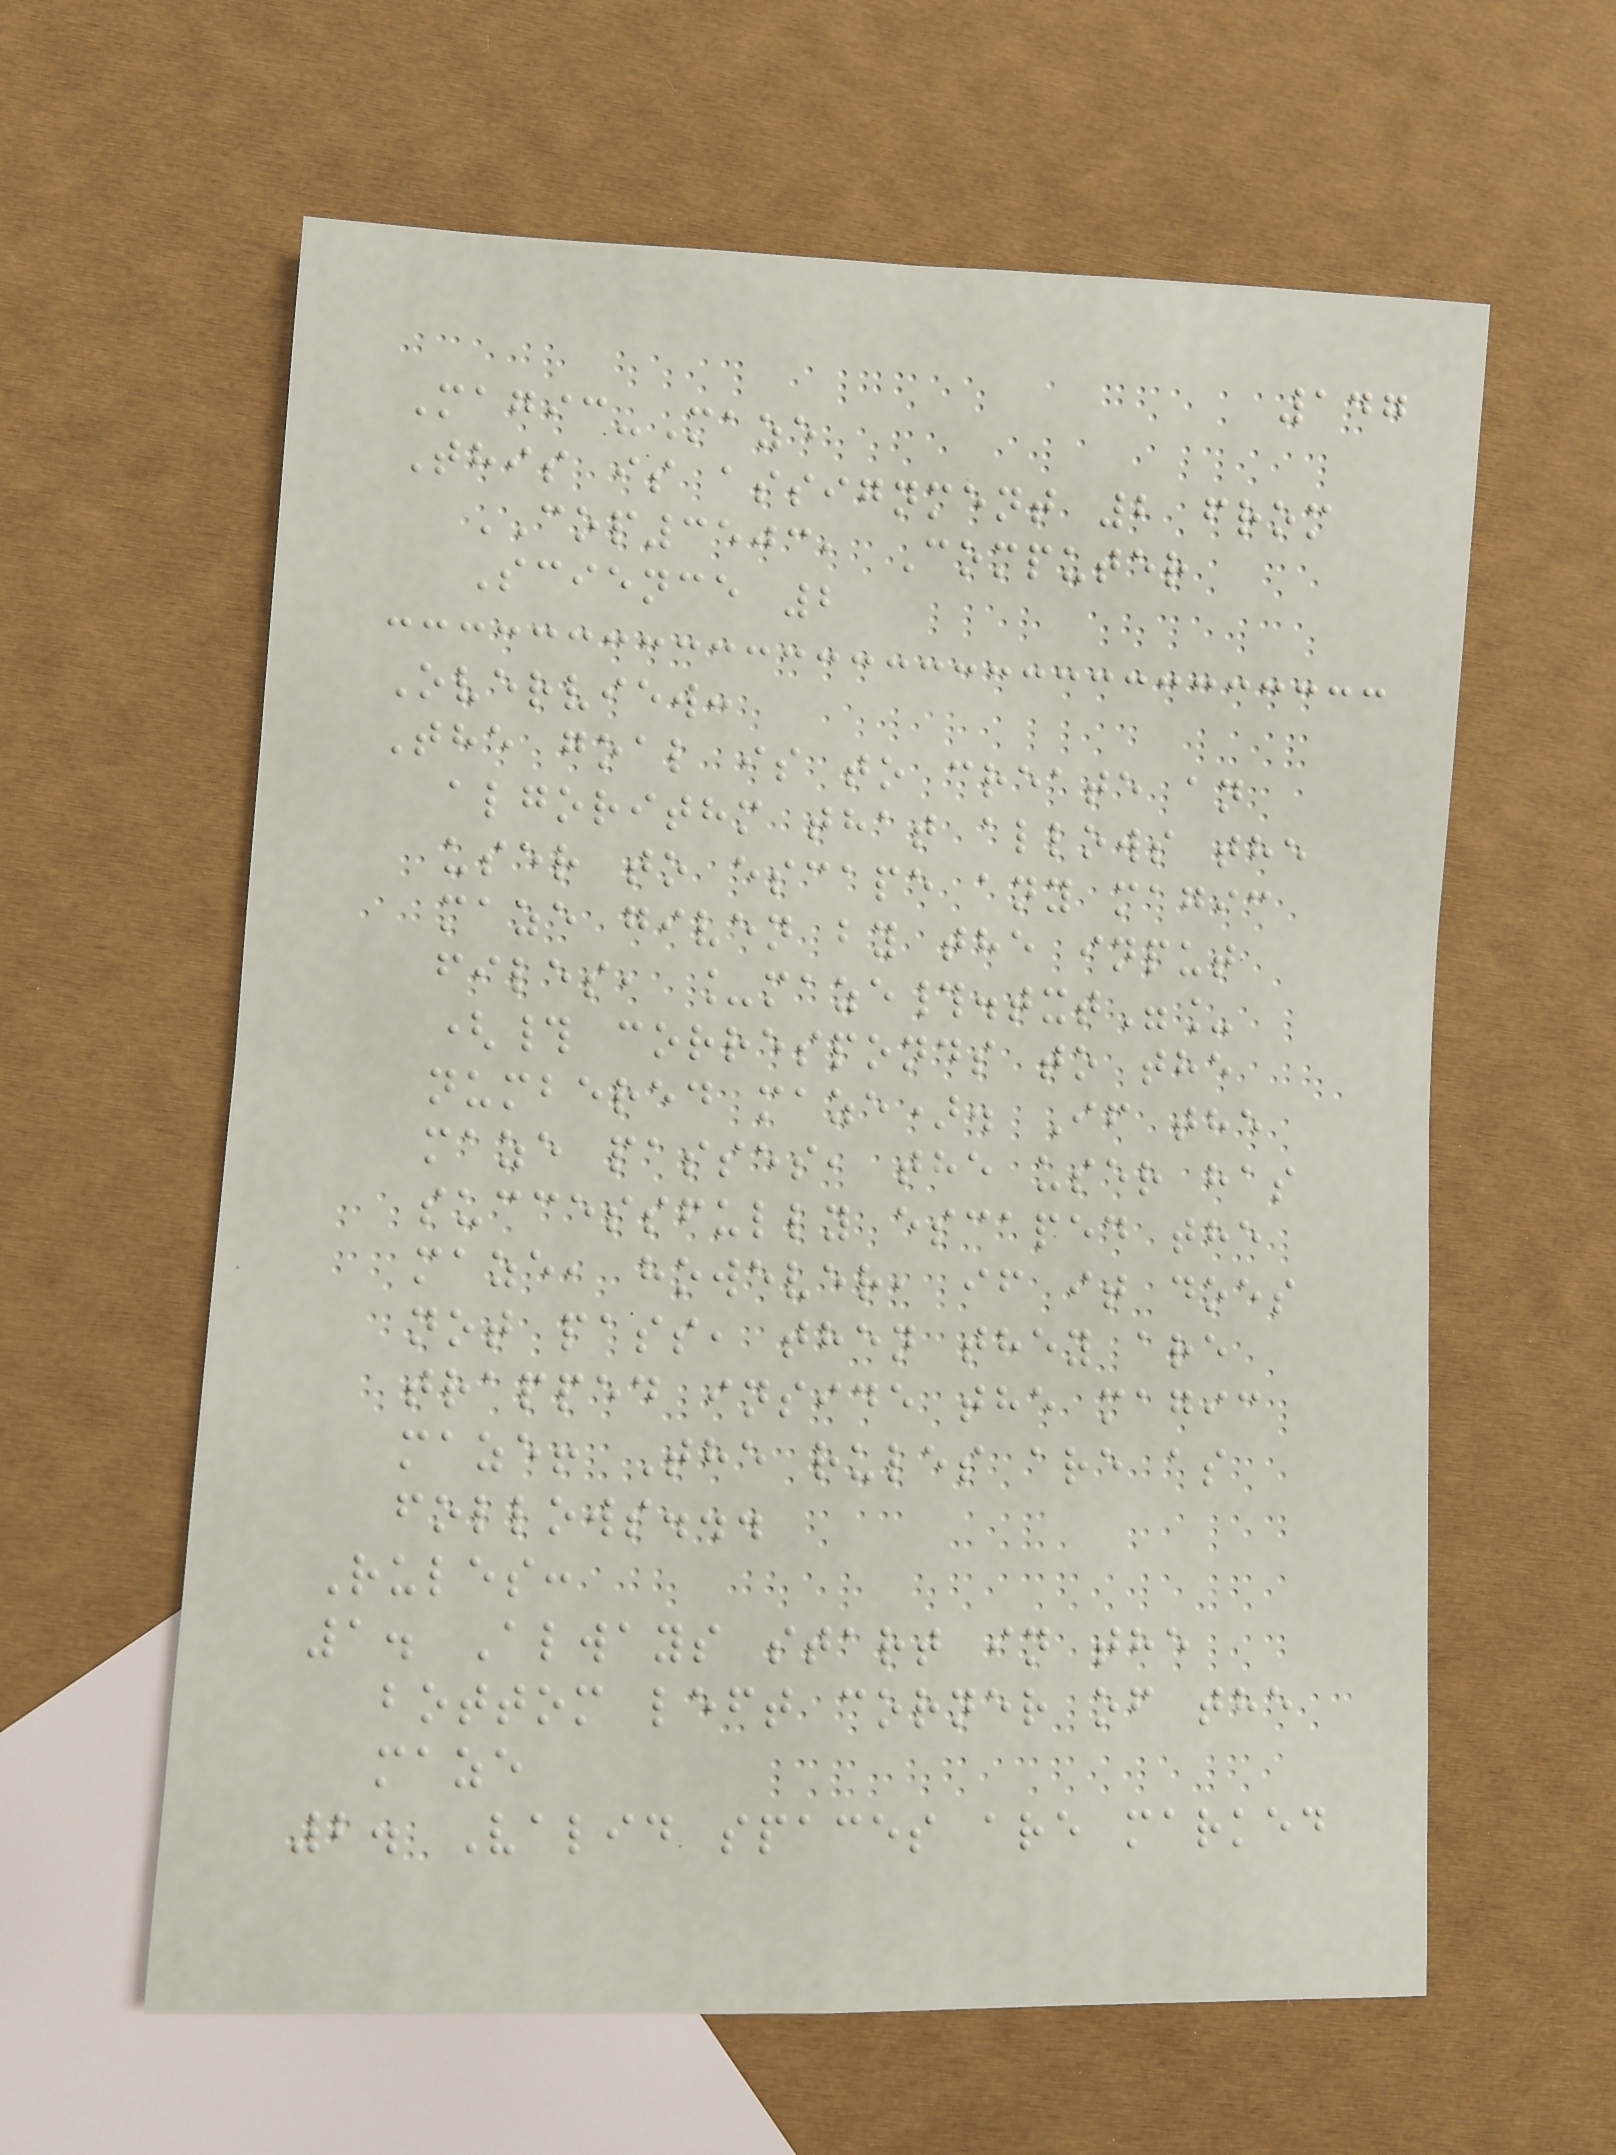147
Magic-Maze
This is assignment 2 from
COP3503, Computer
Science 2
Overview:
The goal is to create an
algorithm that allows the
user to escape any magic
maze given by the input
files, _maze#.txt"_
(# corresponds to the
numbered maze). If the
maze passes, the user has
successfully escaped the
maze, however, if it does
not pass, then they are
trapped inside the magic
maze! The rules are as
follows...
Rules:
1. Always start in the
bottom left corner of the
maze
2. Valid spaces are marked
